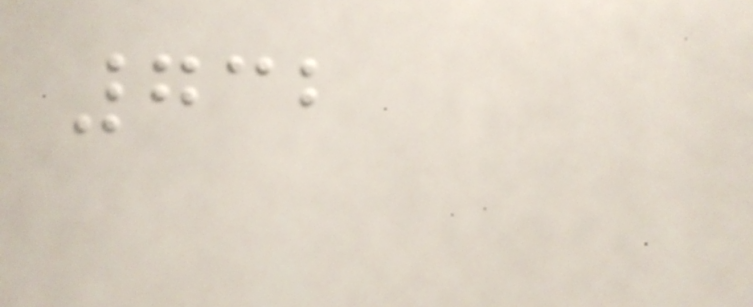732
